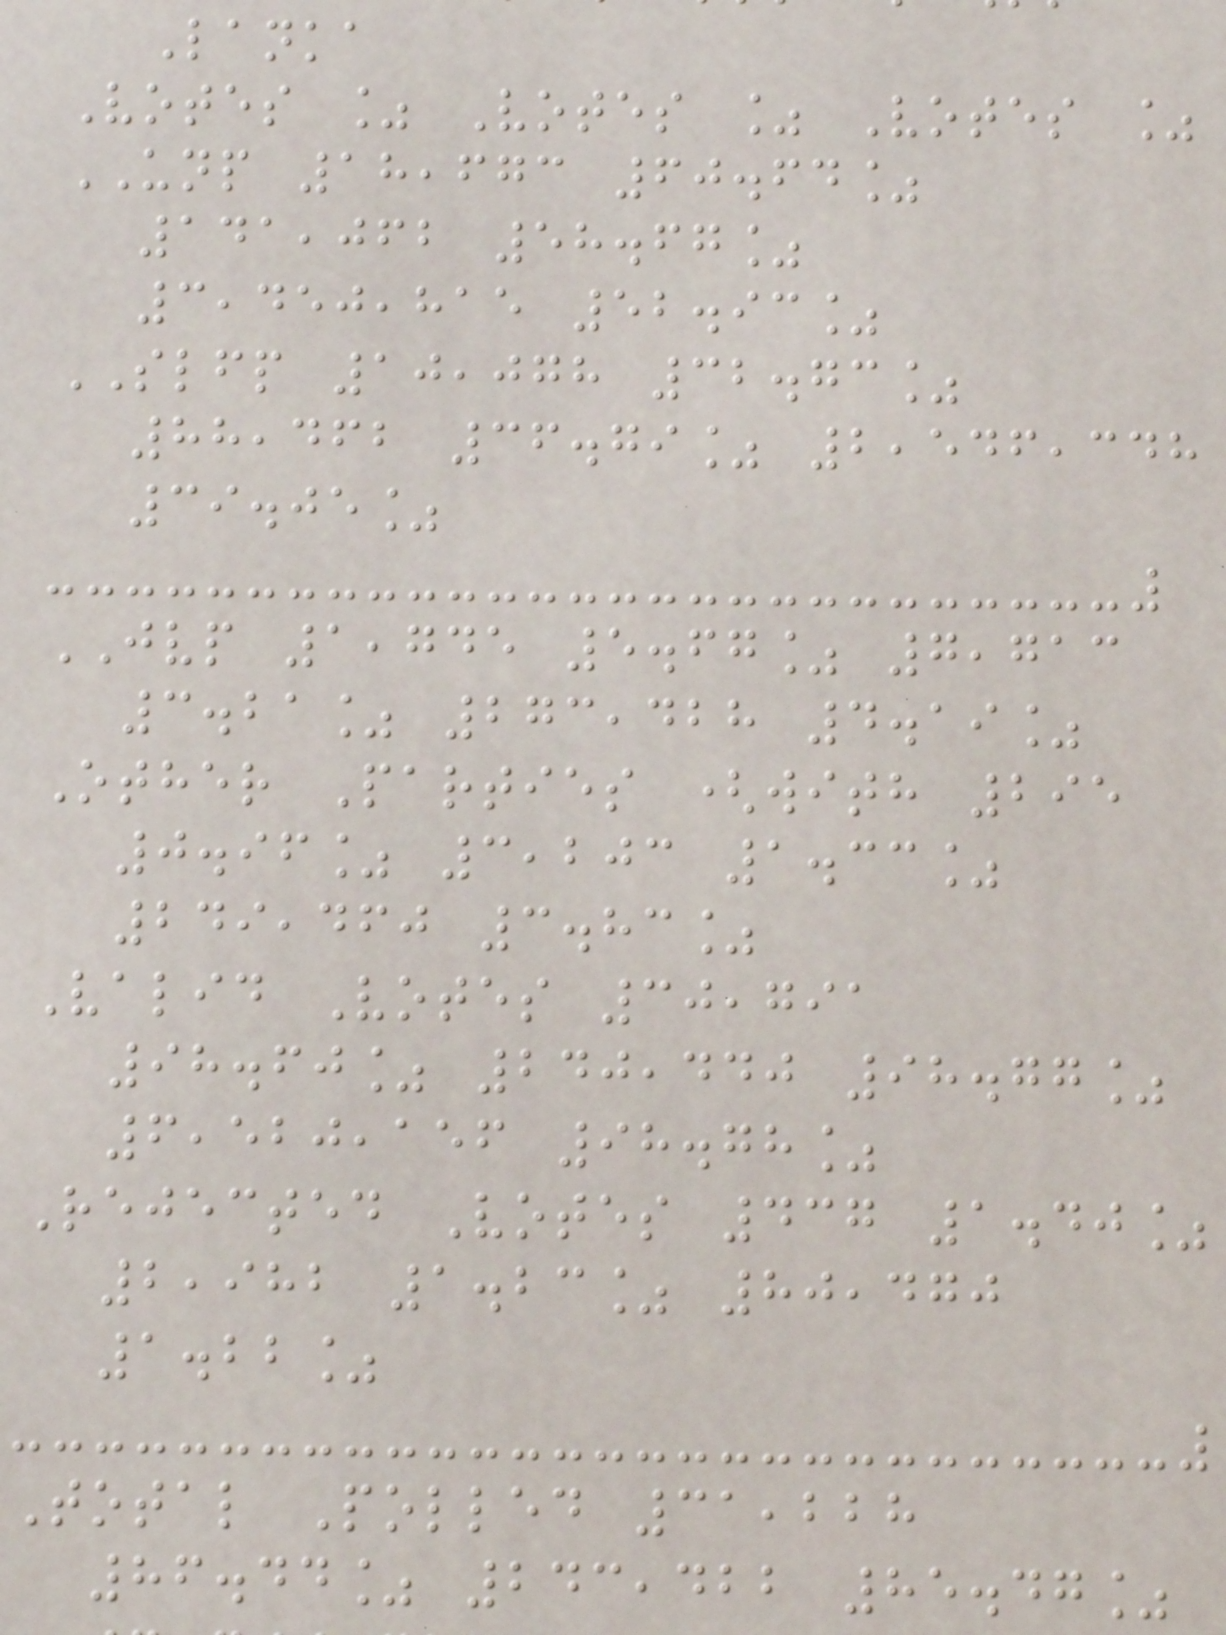Lanka
Votes % Votes % Votes %
UNP 18,673 60.64%
141,062 58.67%
3,450,815 52.93%
SLFP 10,078 32.73%
88,462 36.79% 2,546,348
39.05%
JVP 1,745 5.67% 7,713
3.21% 273,428 4.19%
Other Parties (with 295
0.96% 3,203 1.33%
249,460 3.83%
Valid Votes 30,791
98.60% 240,440 98.77%
6,520,156 98.78%
Rejected Votes 437 1.40%
2,982 1.23% 80,470
1.22%
Total Polled 31,228
86.44% 243,422 85.47%
